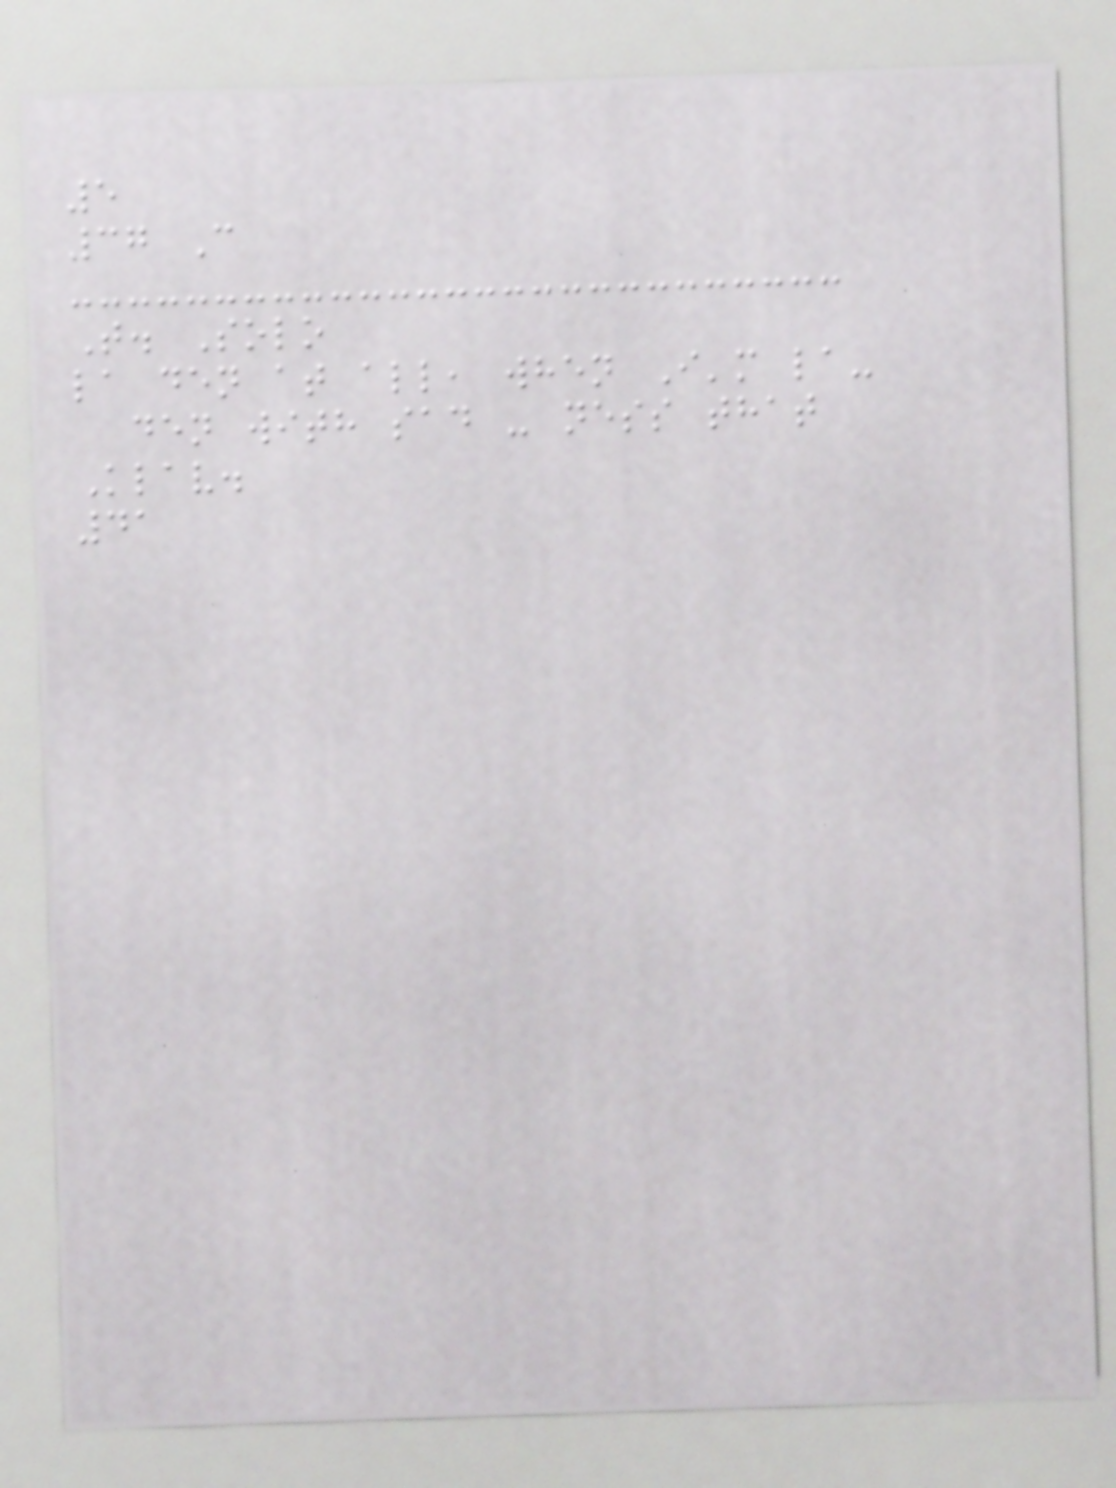5
37 C
T. Solo
la den at all, when I'm la-
den with sad - ness that
Klav.
41
